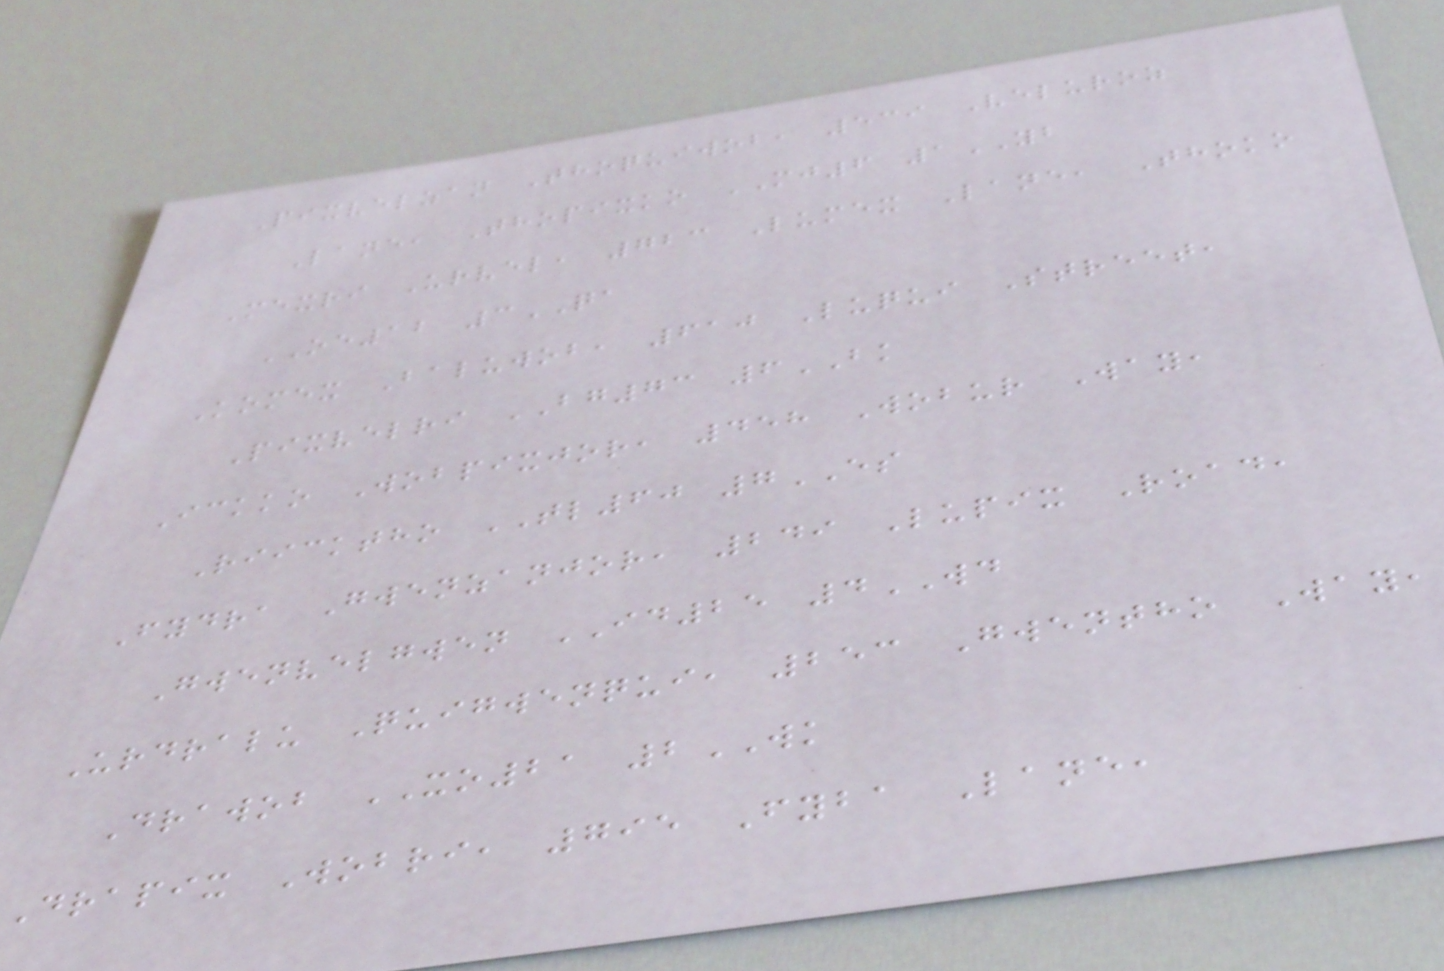Pixvelzan Thoquiwob, 539 Veluroz
Lane, Thopixko MJ6 1YB
Mexri Urvel, 723 Lumex Lane, Thoko
OE12 3QA
Komex Baluwob, 610 Luqui Street,
Pixvelri BG73 6BK
Ickko Wobpixjor, 458 Wobur Way,
Riicktho TL60 7ES
Fydra Gwenzanjor, 249 Lupix Road,
Gwenvelgwen ID25 4WD
Urdralu Quigwenqui, 253 Gwentho Way,
Drawob XO21 2WK
Drapix Wobri, 795 Fyba Lane,
